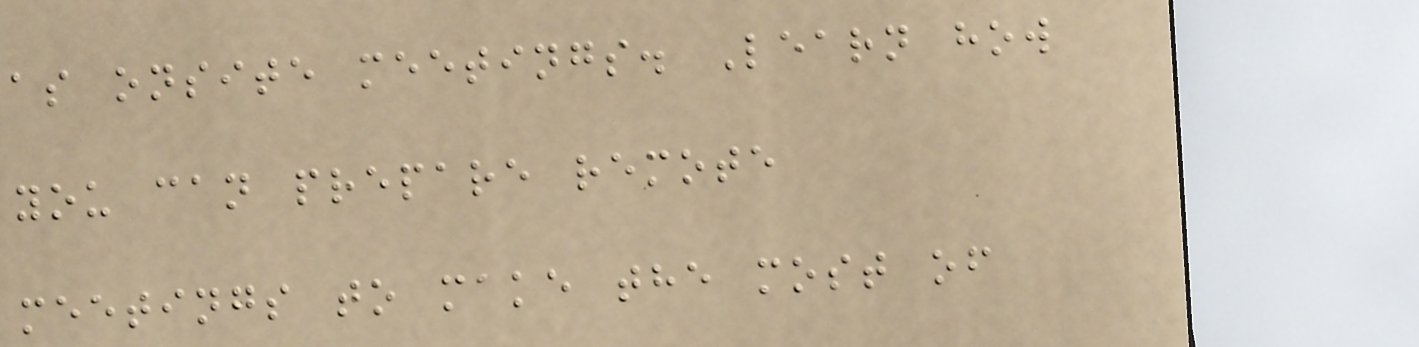as onsite meetings. Learn how
you can prepare remote
meetings to make the most of
